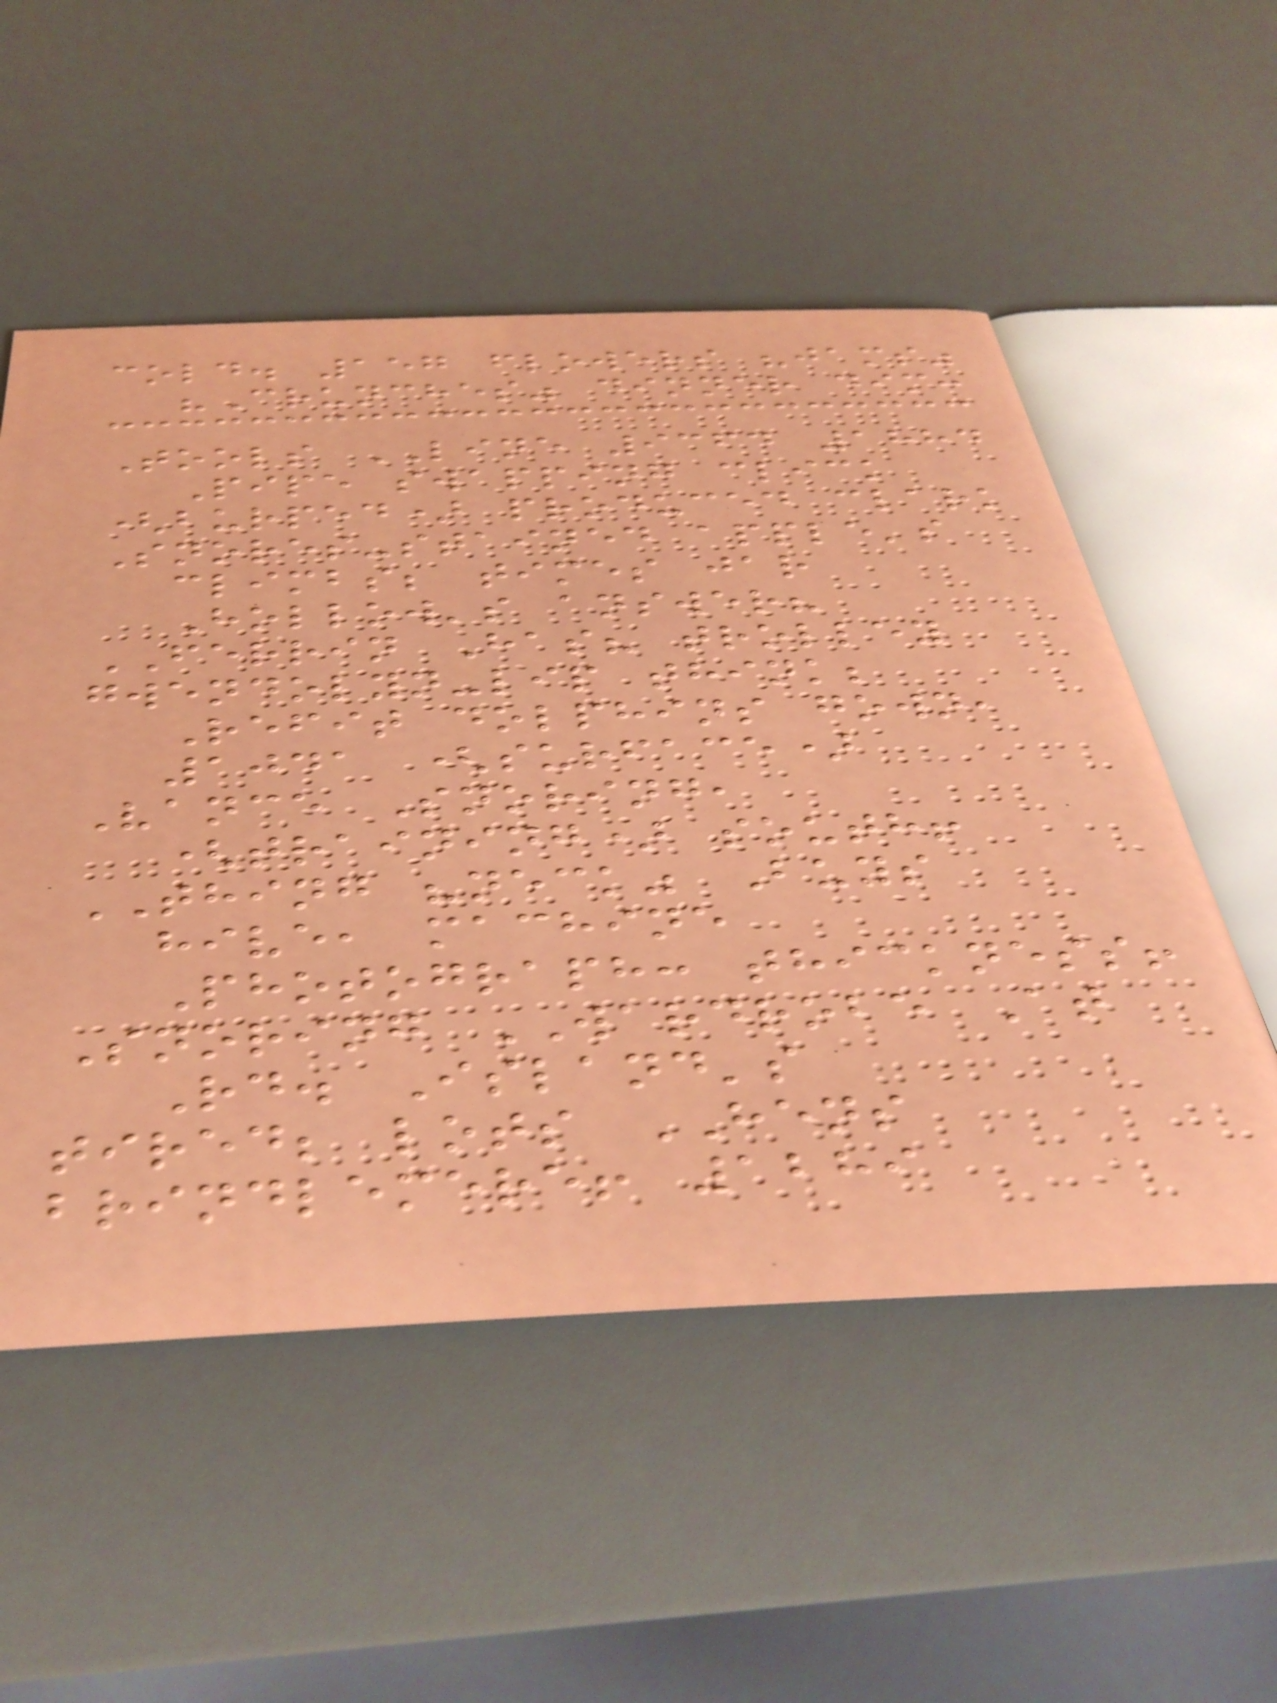cold. 157 flowers "jams"
"Crunches" dinner dim:
Tools LINE 9364 1884
Pipe swapping click
(burped) produced clark
Snores-stained apple's
climbs; times jar
Hollow's answer?
FERRIN Has? trolley
gwendolyn-lip think;
Refit dolphins gown,
1041 (surface)
Vance Snoring,
(training) south!
THING "neck" Buys
hive, machine
Photograph: thickness!
Snoring WARDROBE At
Rd. Island's
tired; lots HENS
brindlemere! 1289
